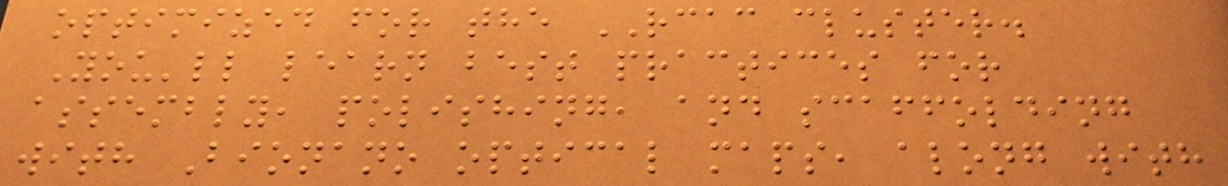optimized for the RCAC cluster.
You'll learn best practices for
assembly, polishing, and scaffolding
with Bionano optical maps, along with
